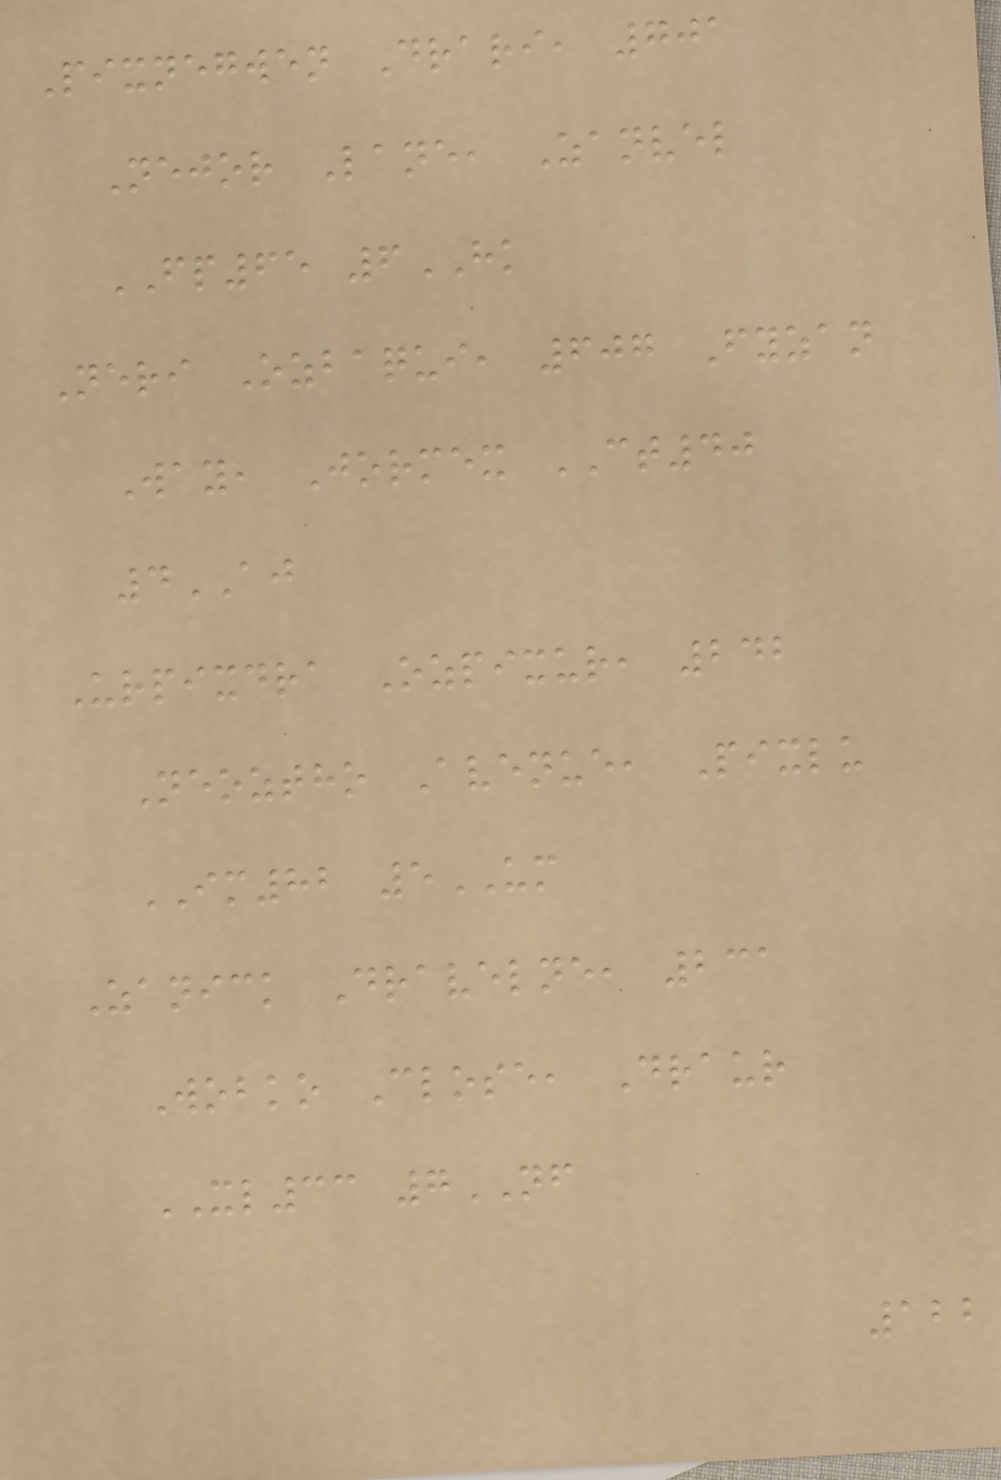Pixnegwen Drari, 701
Nejor Lane, Zanvel
FP65 6HK
Neri Ozbaqui, 607 Fyzan
Way, Jormex CT40
4AJ
Urpixdra Ozpixur, 242
Neoztho Avenue, Pixlu
IM82 5UM
Zanick Dravelne, 231
Wobko Close, Draur
XL33 7NF
122
